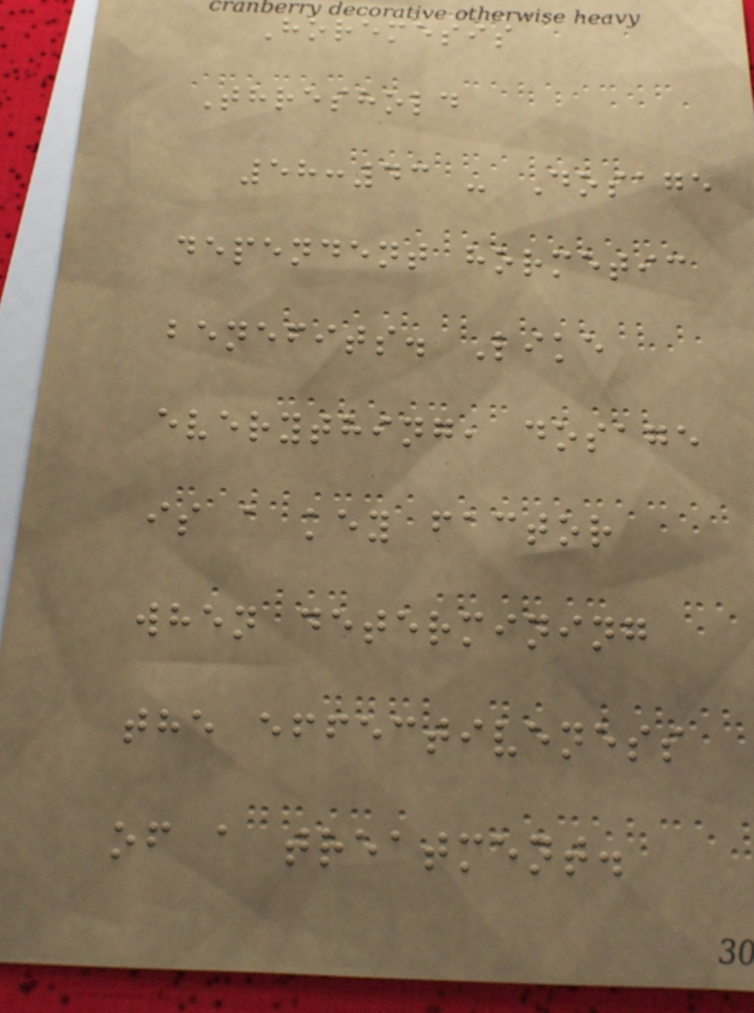Horemesis
Threshold
58:43 - Dosage
dependent hormetic
benefits. Like
everything, dosage
is a key factor
when determining
the effectiveness
of a treatment.
